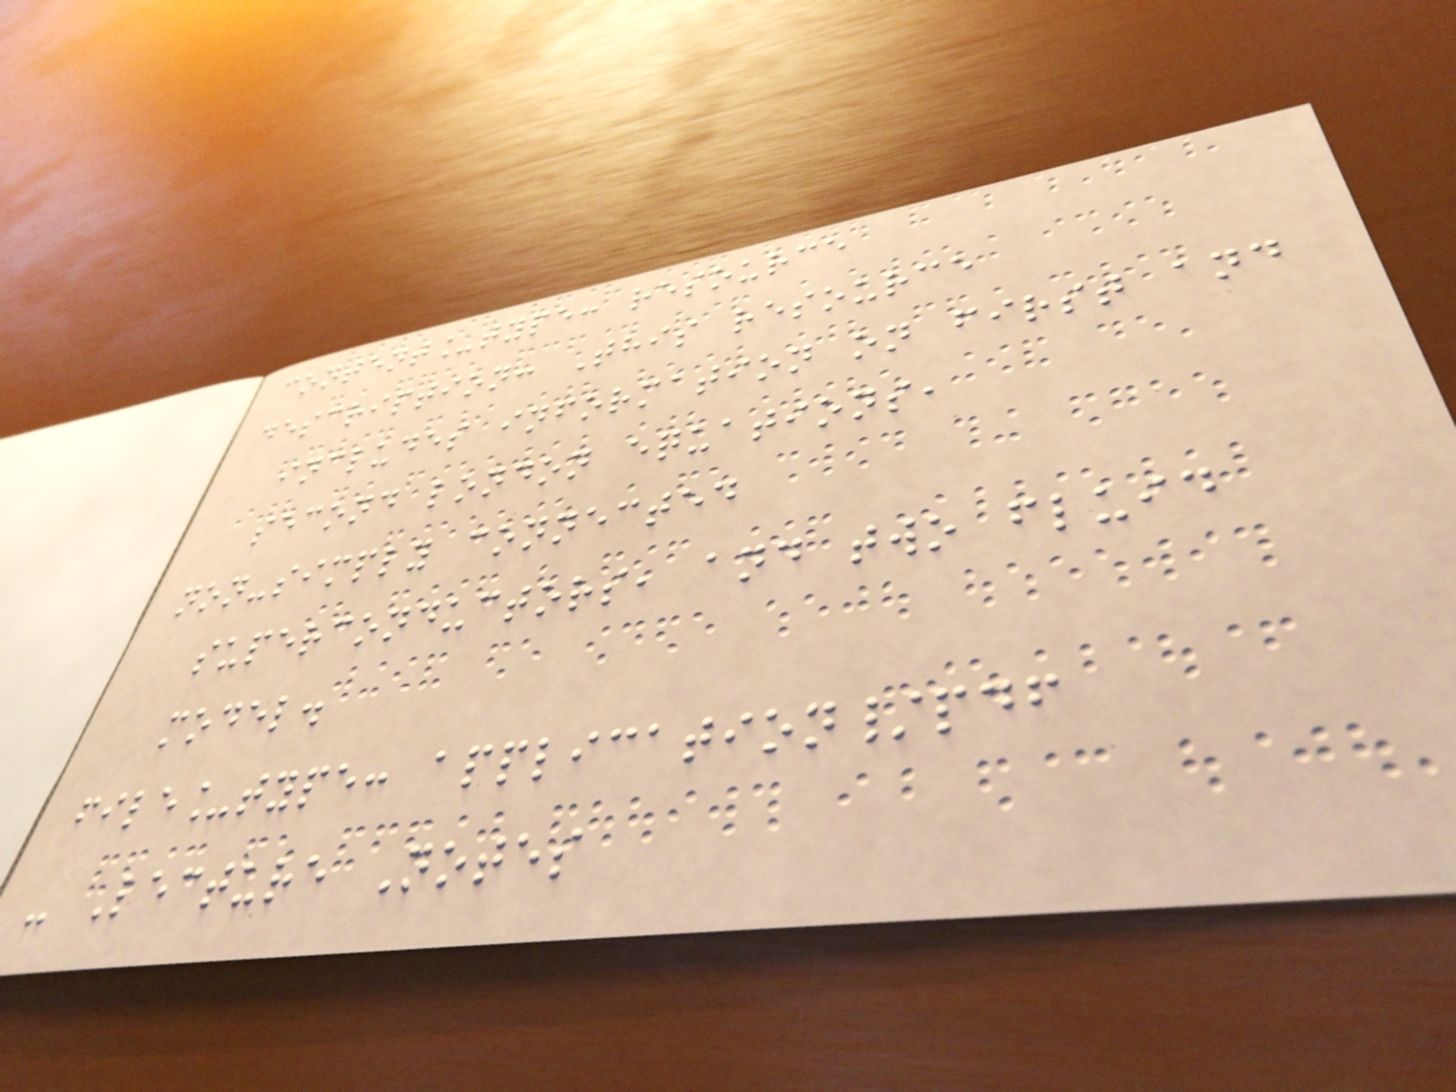content_type: resource
description: This resource
includes information on first and
second london equations,
non-simply connected
superconductors, and two fluid
model.
file_type: application/pdf
- Lecture Notes
